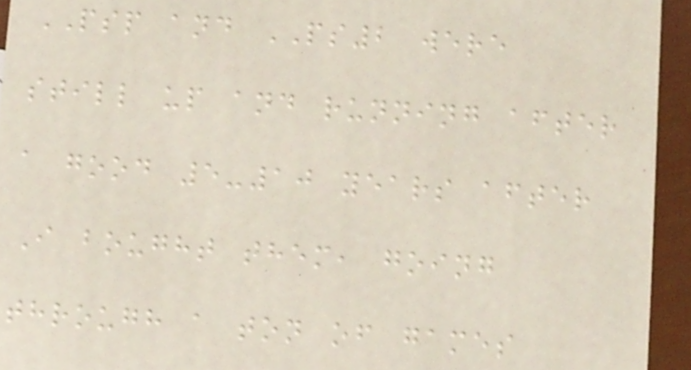PSP and PS2 were
still up and running after
a good 5-10 years after
I bought them, going
through a ton of games
